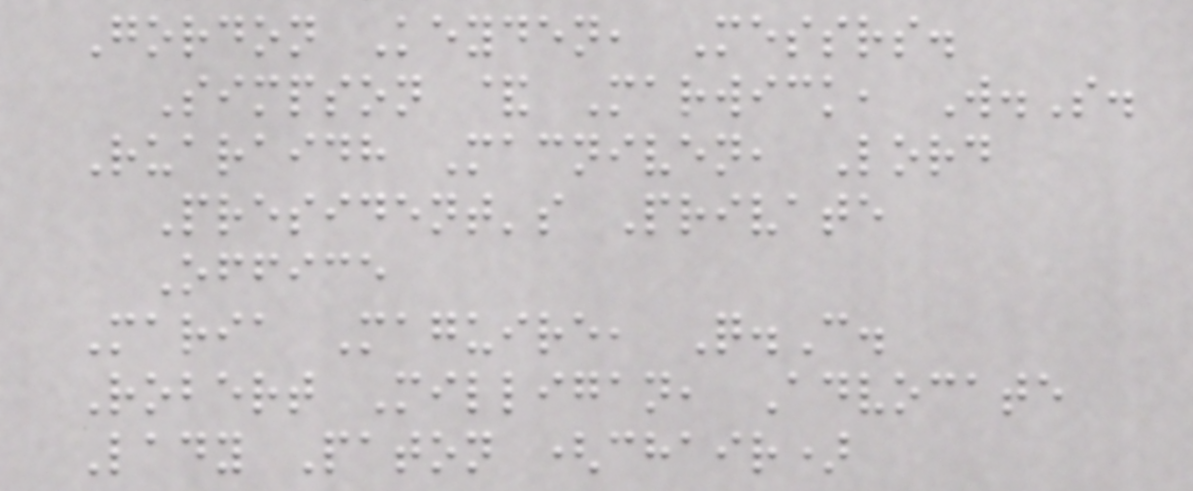Gordon Keyden, Messrs.
Simpson & Marwick, W.S.
Ruaraidh Macniven, Lord
President's Private
Office
Maria Maguire, Q.C.
Robert Milligan, Advocate
Lady Paton (chair)
